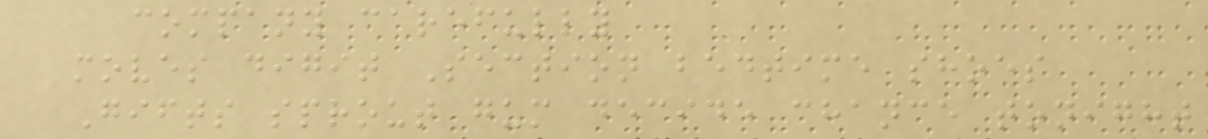company carefully
moves digit Section bedtime shoes
Gifts sprout gum decide chance tonight
